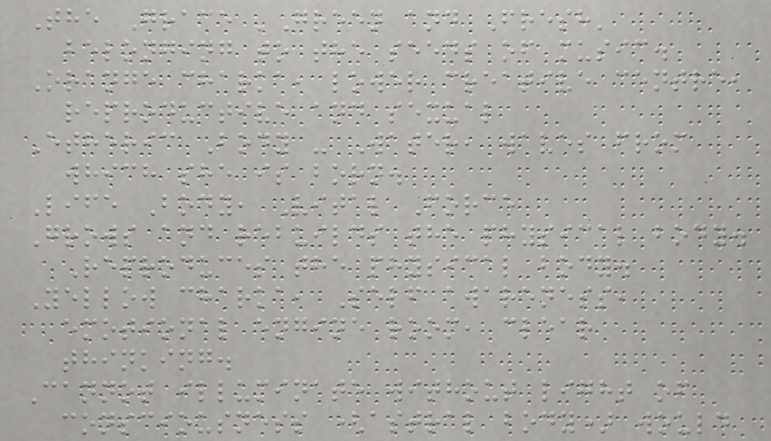The Grace 'Green and Fresh'
belonging to the seeds of music.
Orange charka, lower creative centre,
reproductive and sexual
Etheric Body - Water, waves from
which she is born.
Life Body, Vital Force
Grows and rebuilds the physical body.
Reproduces the physical body.
Yellow charka, Self awareness,
emotional engine room, clear
thinking.
Cannot illuminate without light of
consciousness (astral body) would
